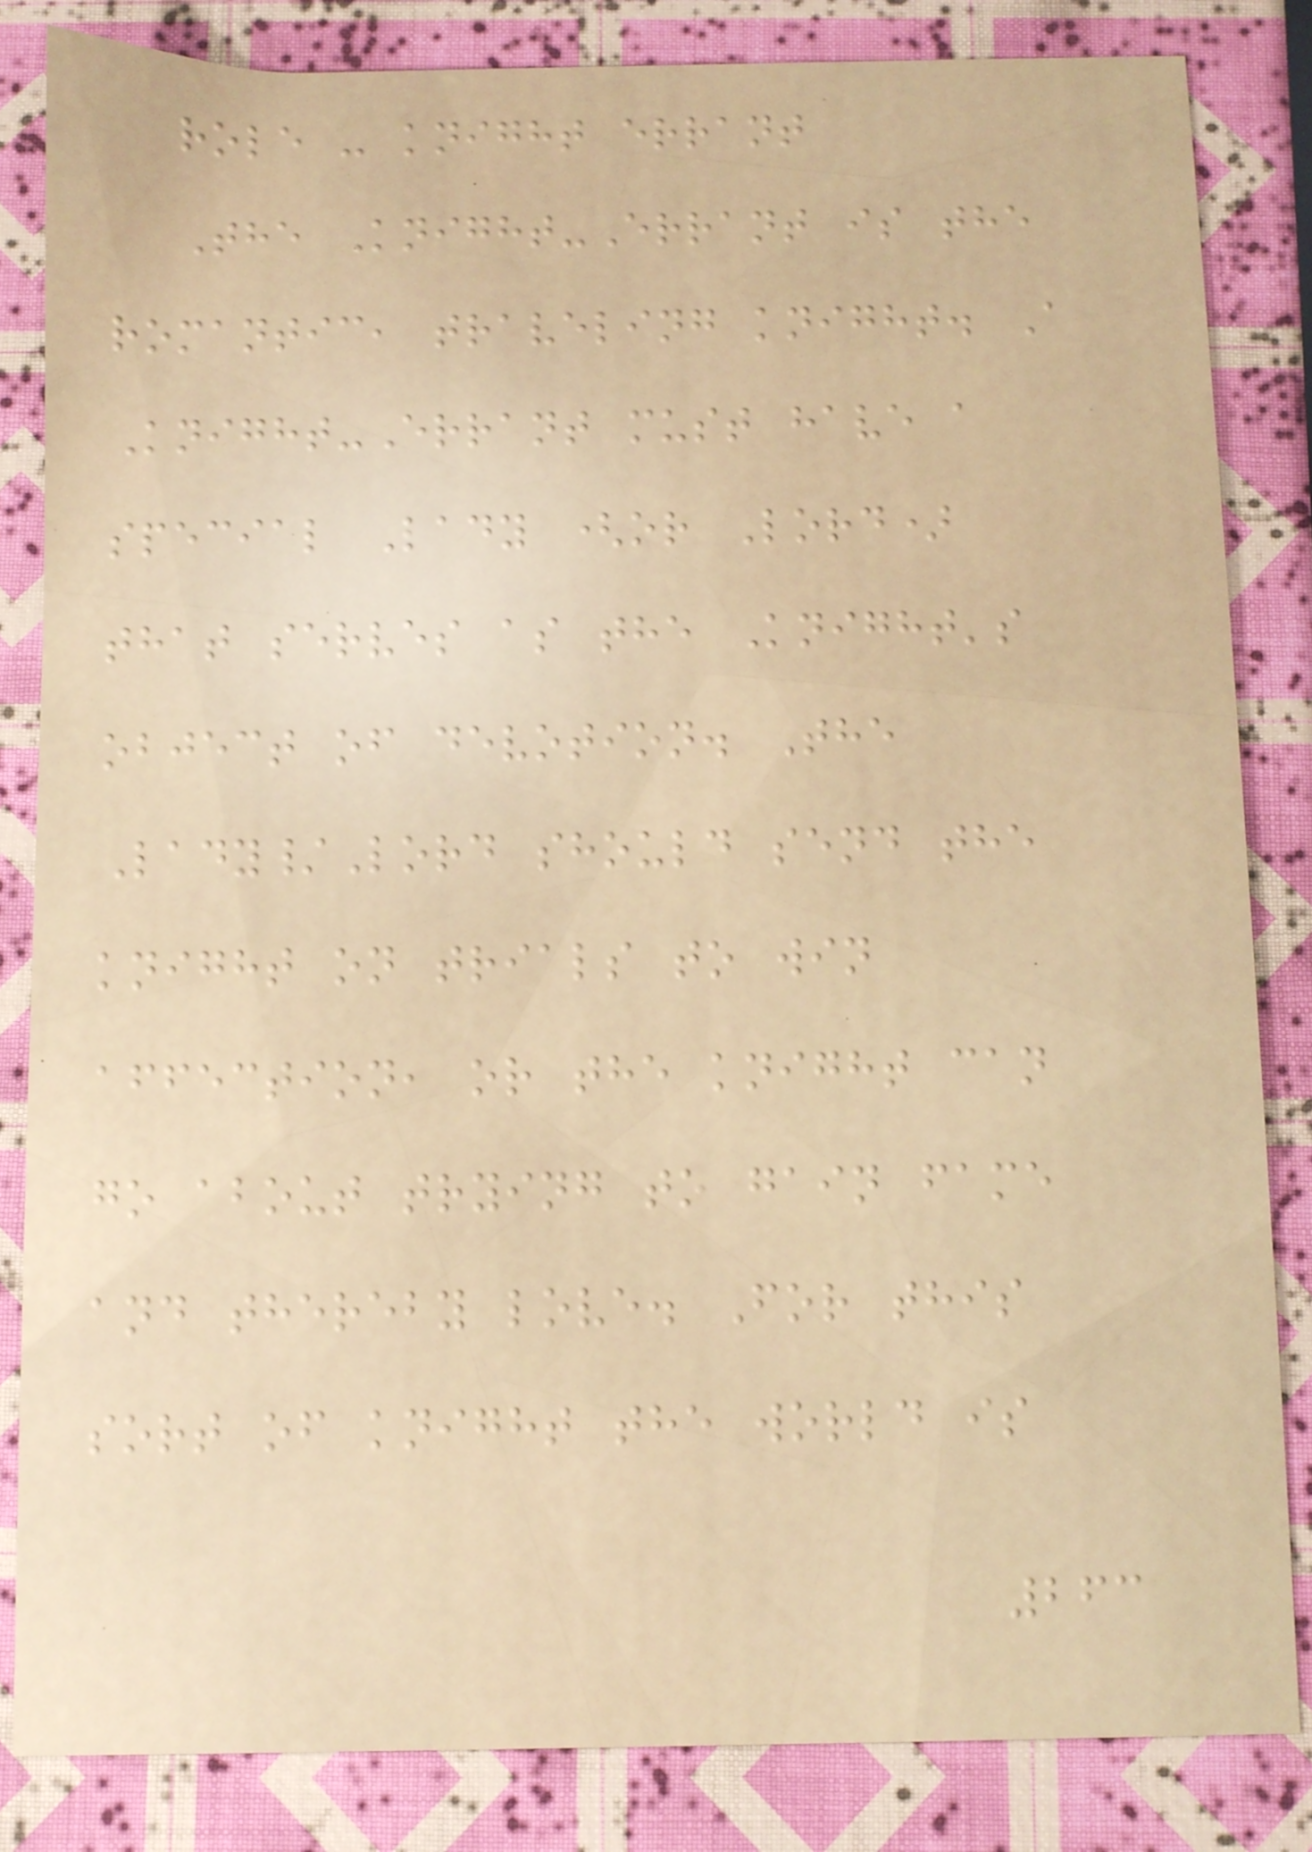role - knight errant
The Knight-Errant is the
romantic, traveling knight. A
Knight-Errant must have a
special Lady (or Lord)
that serves as the Knight's
object of devotion. The
Lady/Lord should send the
knight on trials to win
affection, or the knight can
go about trying to gain fame
and thereby love. For this
sort of knight the world is
263
